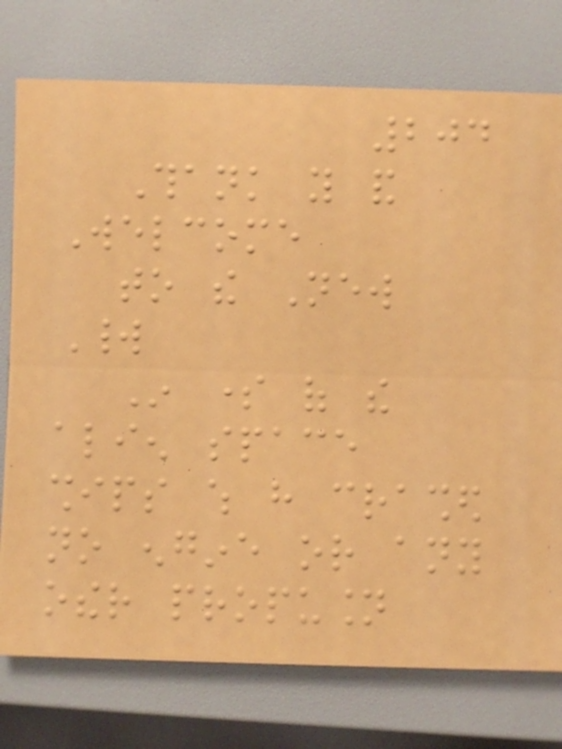204
Thank you and
Welcome
to the New
World
In some of the
alien space
ships which have crashed
no engine or any
other propusion
